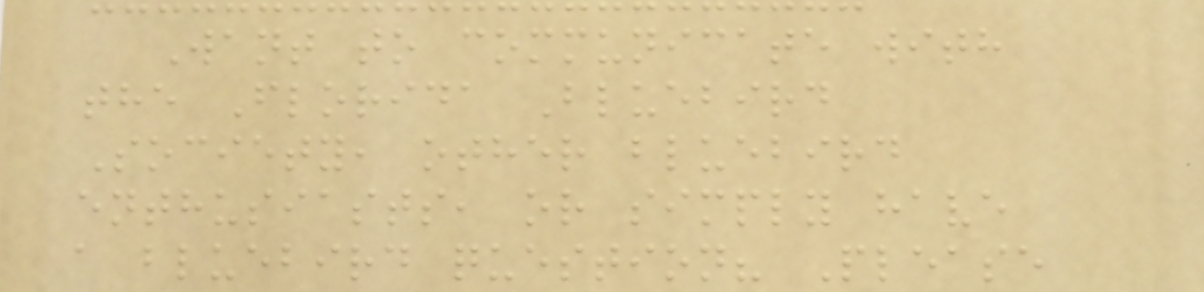Want to communicate with
the Florida Bluebird
Society, other bluebird
enthusiasts, or simply have
a bluebird question? Please
